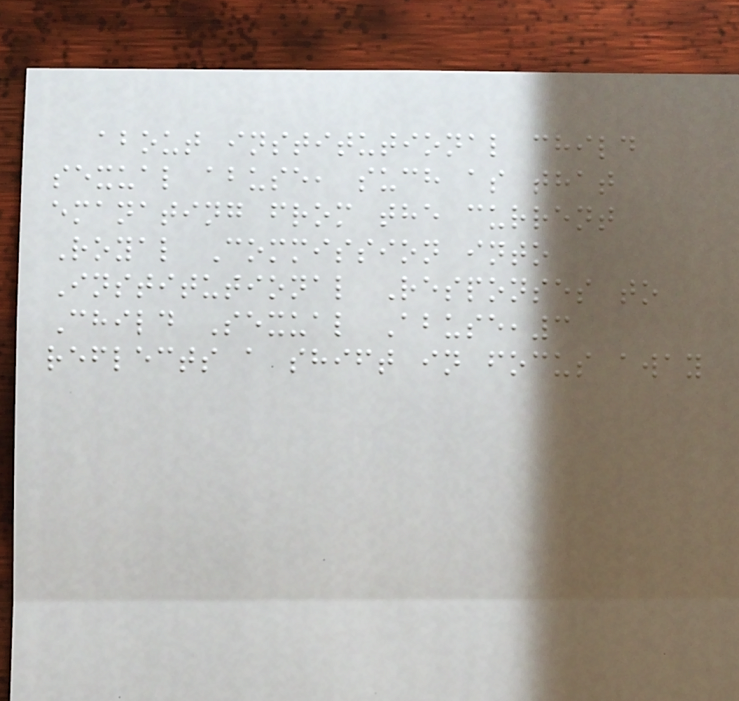about institutional child
sexual abuse, such as that
emanating from the current
Royal Commission into
Institutional Responses to
Child Sexual Abuse,3
reflects a shift in focus away
